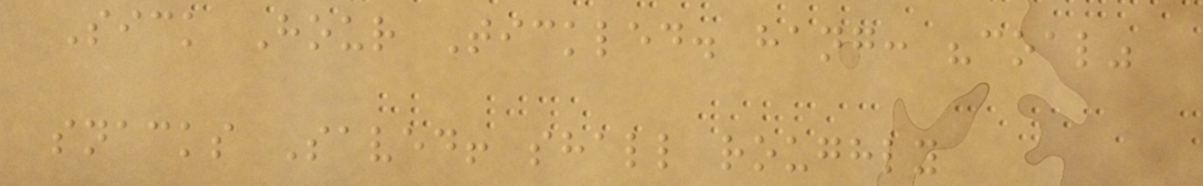Sick Hour Tickled. hang: "coal"
snacks Saved! shall roughly
